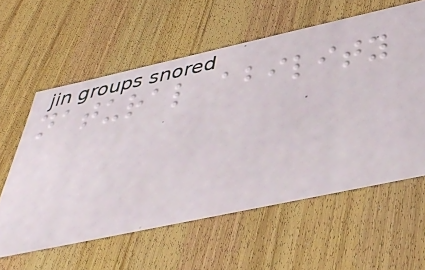natural ability
